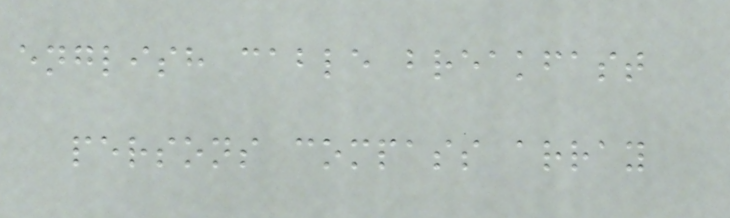english cable breakfast
persons compass array
